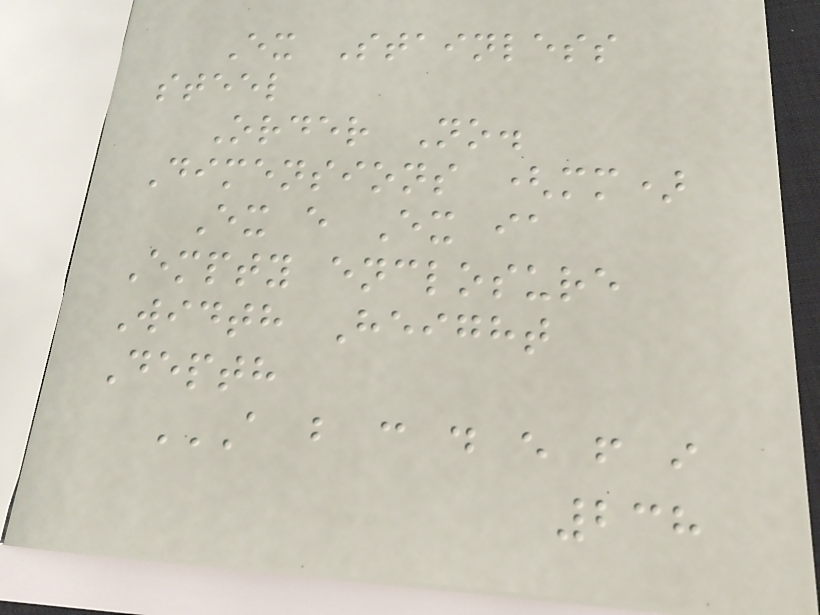Ex Stainless
steel
Order No.
Dimensions (mm)
Ex e Ex ia
Empty enclosure
Width Height
Depth
A B C D E F I
238
